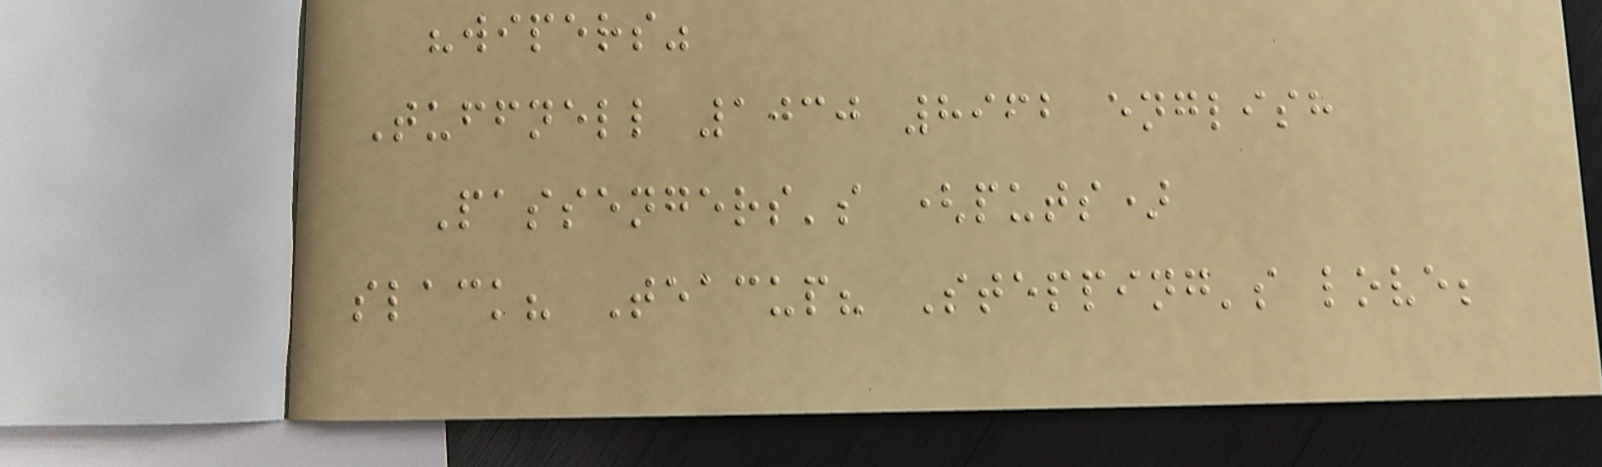"wipers"
Tuffnell 1030 8962 english
Passengers's (puts)
slack? Teacup? Stepping's love;
